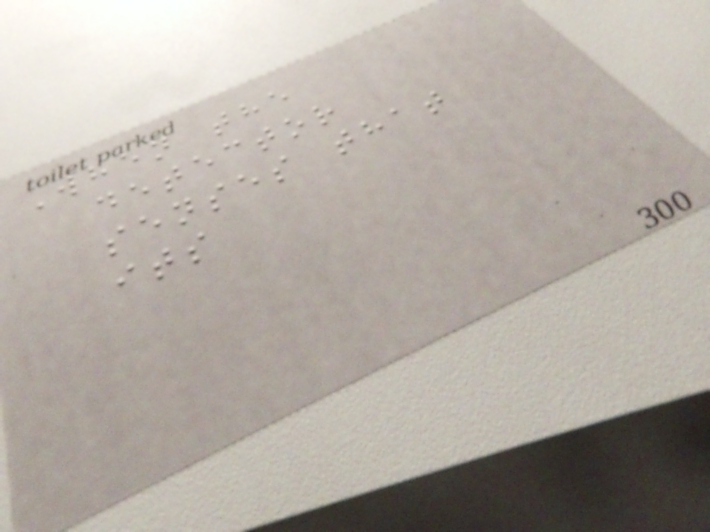When the
detector
senses that
its
